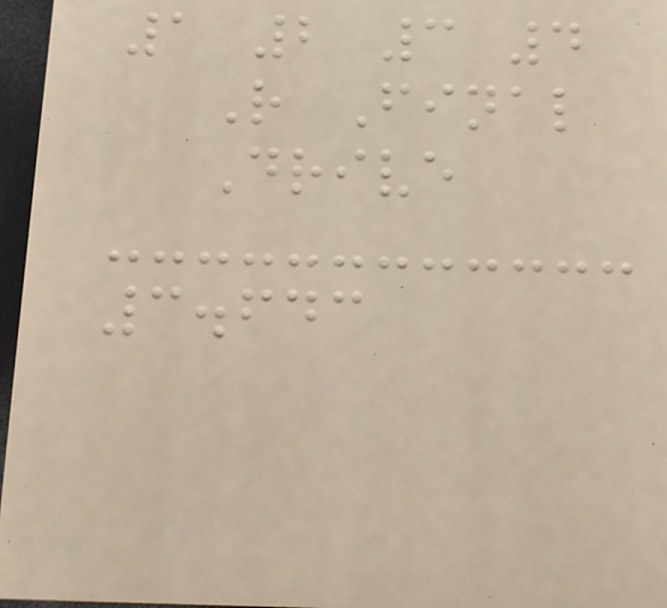1 2 3 4
R Final
Drive
3.643
